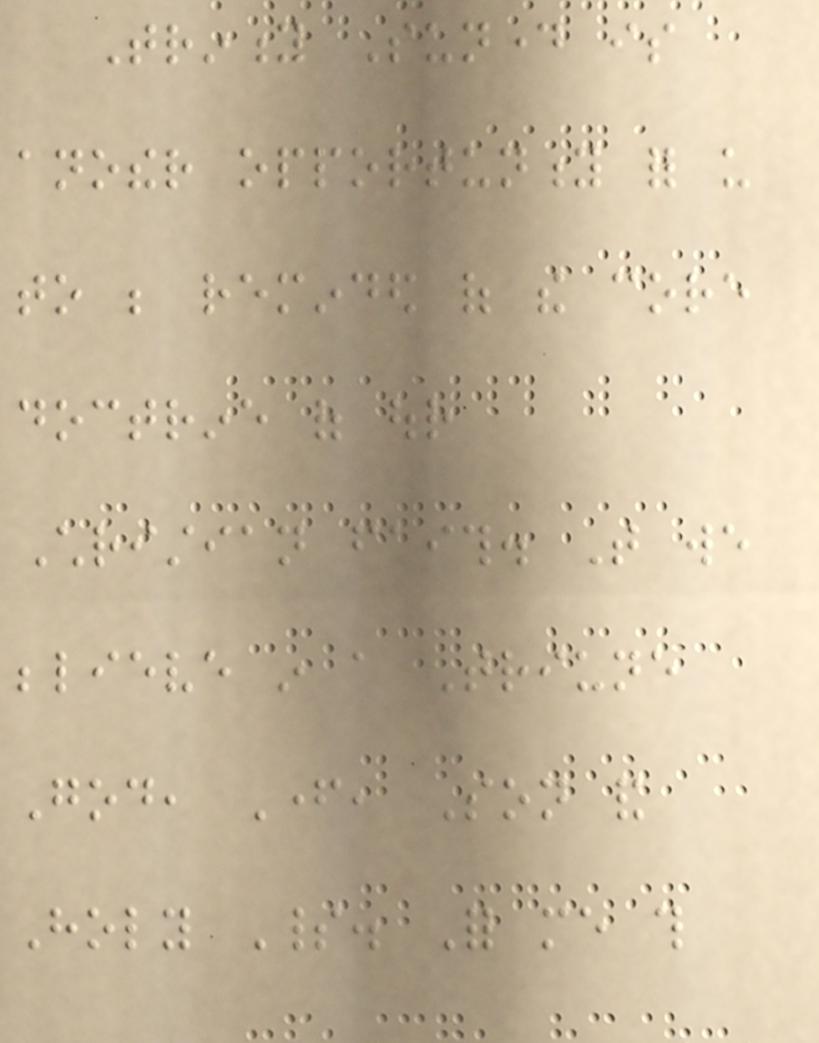Trinity Sunday is
another opportunity for us
to be reminded of the core
doctrine of our
Christian faith. That we
believe in a Triune
God, Father, Son and
Holy Spirit. For me this
